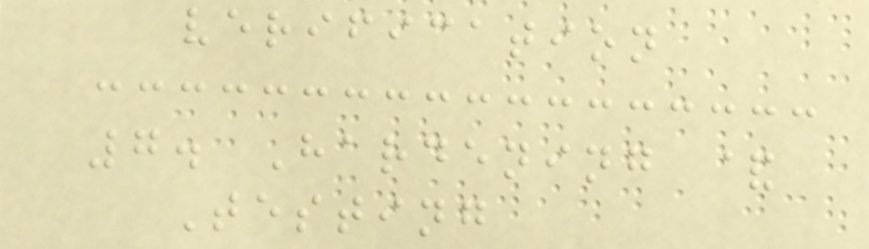verification
7. Hardening &
Testing
